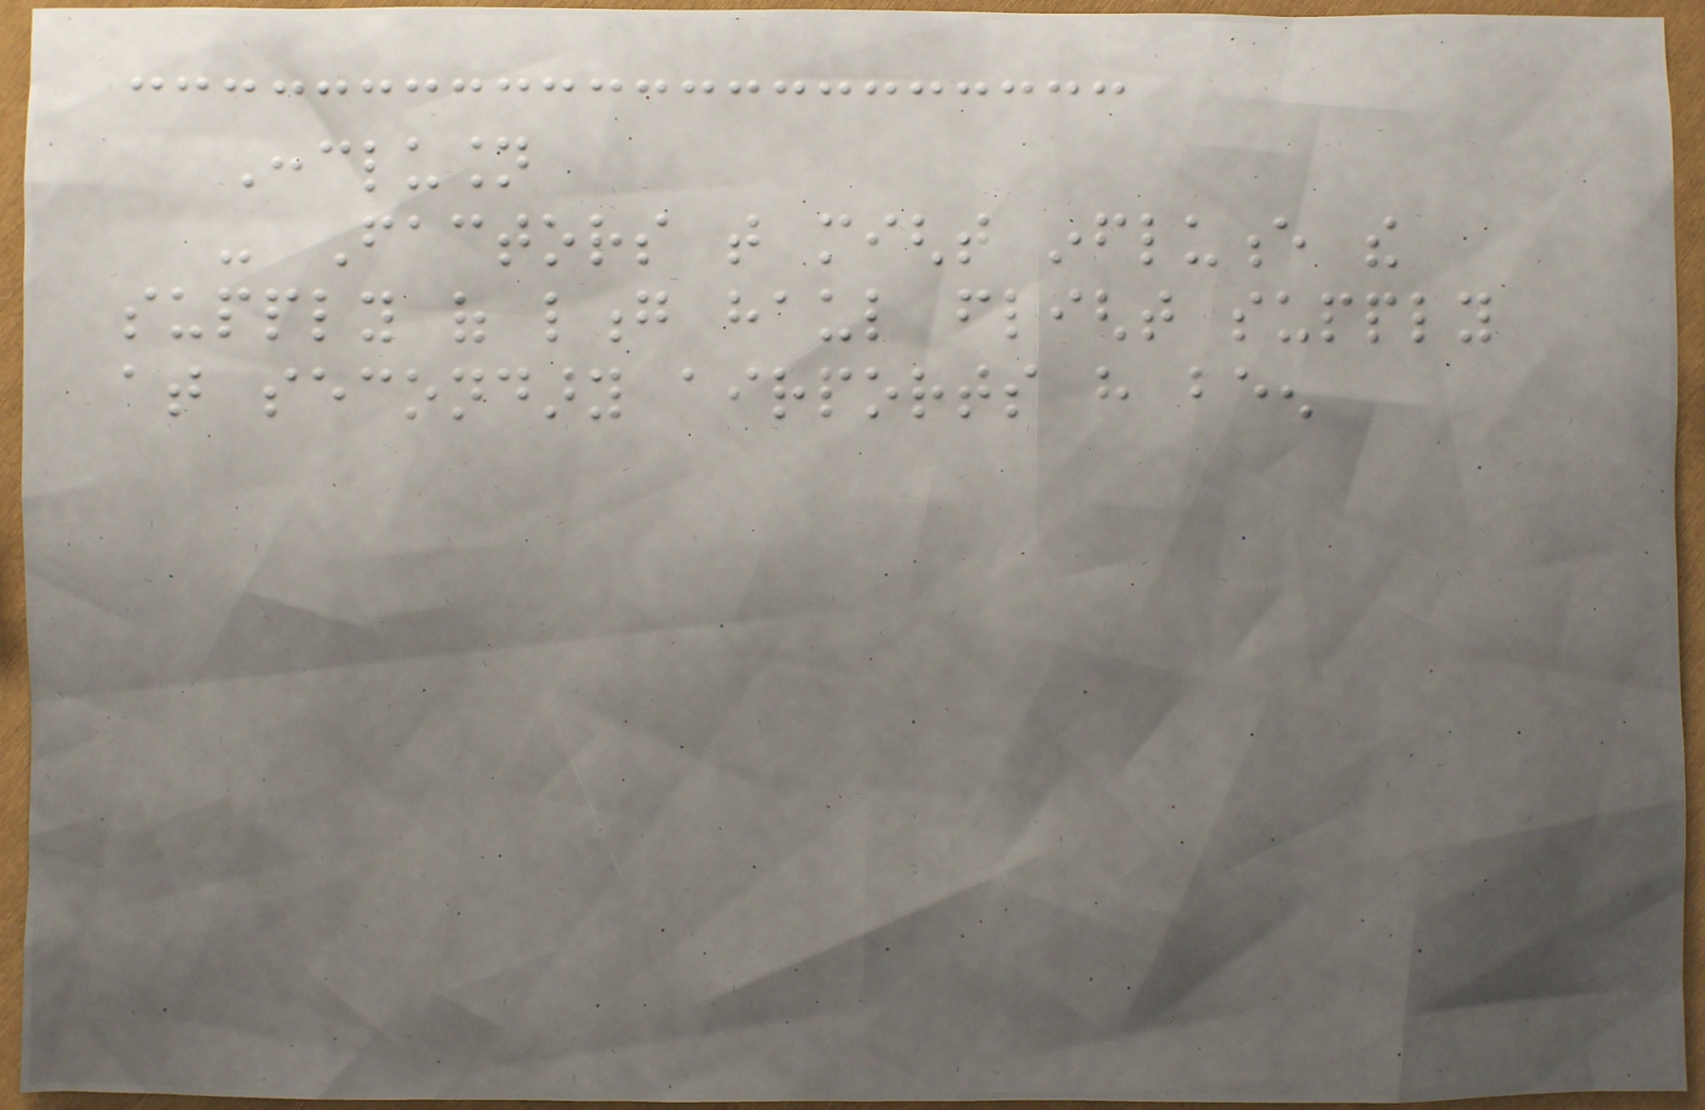Conclusion
- Factors that might influence the
supply of long haul flight supply
at secondary airports have been
